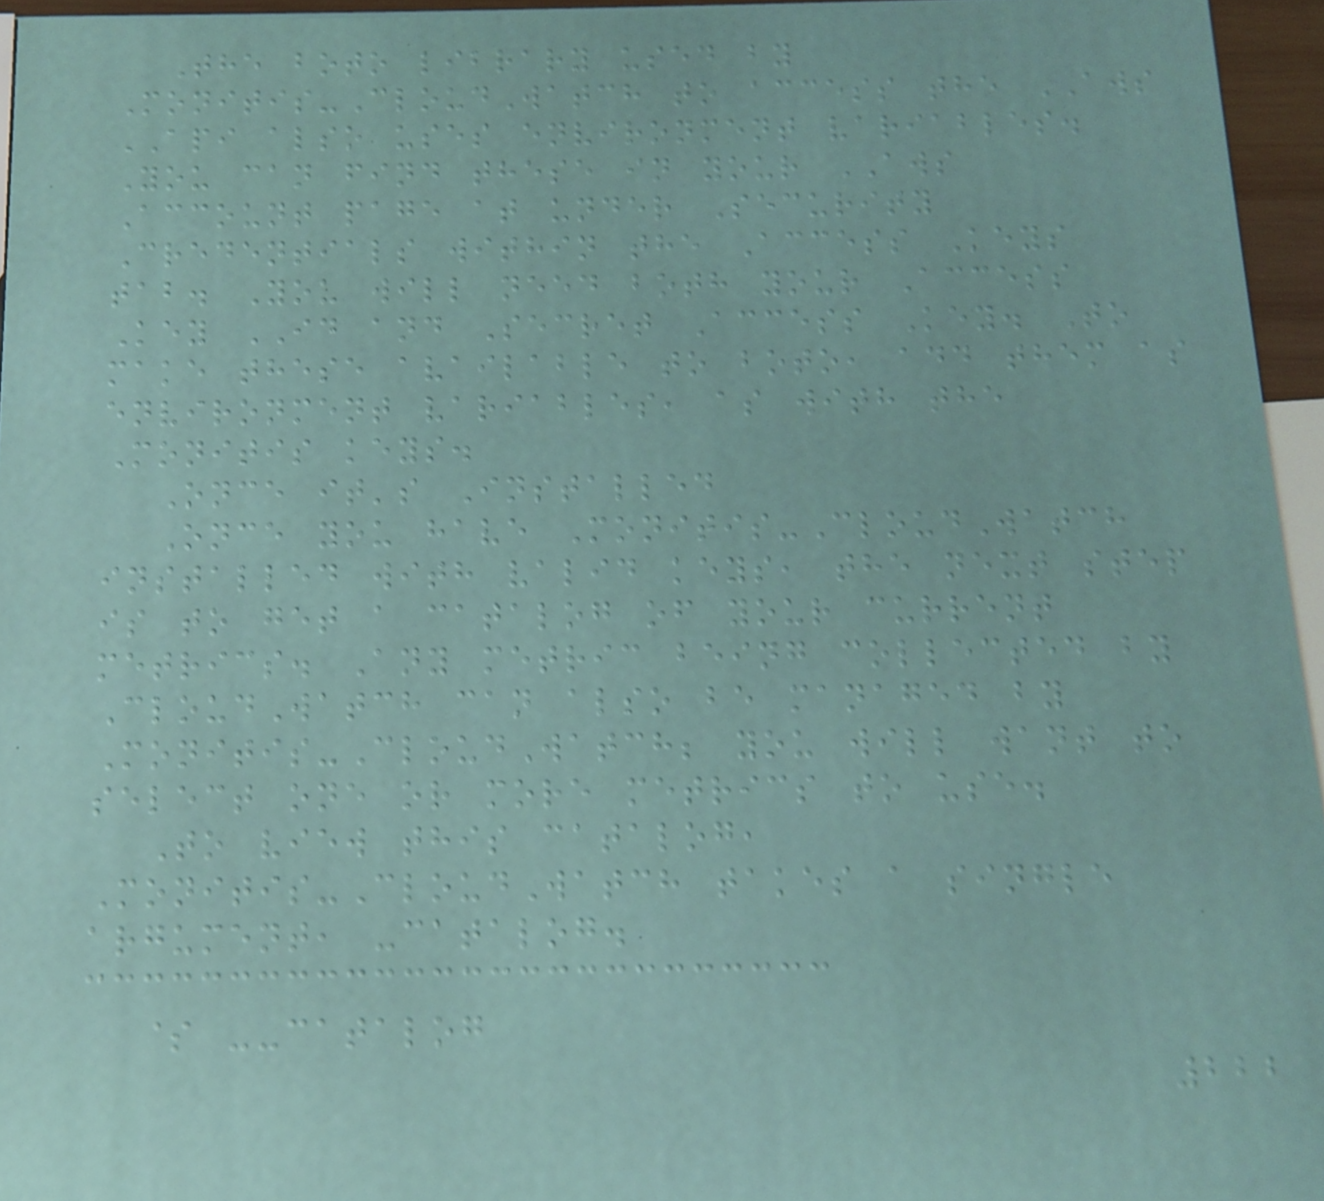The boto library used by
Monitis-CloudWatch to access the AWS
API also uses environment variables.
You can find these in your AWS
Account page at under Security
Credentials within the Access Keys
tab. You will need both your Access
Key ID and Secret Access Key. To
make these available to boto, add them as
environment variables, as with the
Monitis keys.
Once it's Installed
Once you have Monitis-CloudWatch
installed with valid keys, the next step
is to get a catalog of your current
metrics. Any metric being collected by
CloudWatch can also be managed by
Monitis-CloudWatch; you will want to
select one or more metrics to use.
To view this catalog,
Monitis-CloudWatch takes a single
argument, -catalog.
$ --catalog
222
